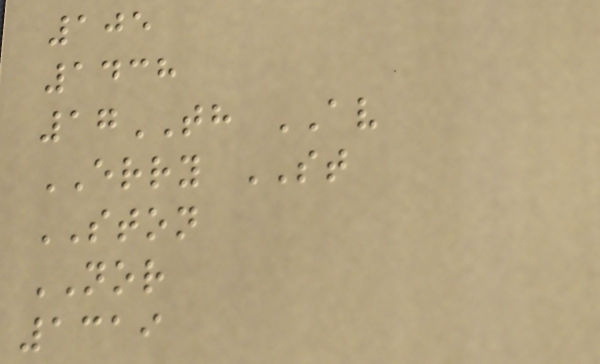105
1438
17TH AV
ERRY ST
STON
NOR
1319
